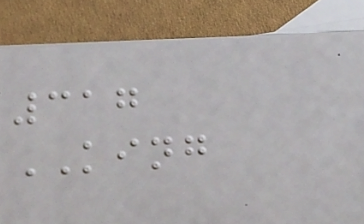317
KING
